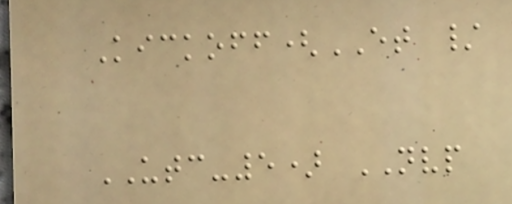Kickoff(ET /
UTC-5) NVP
